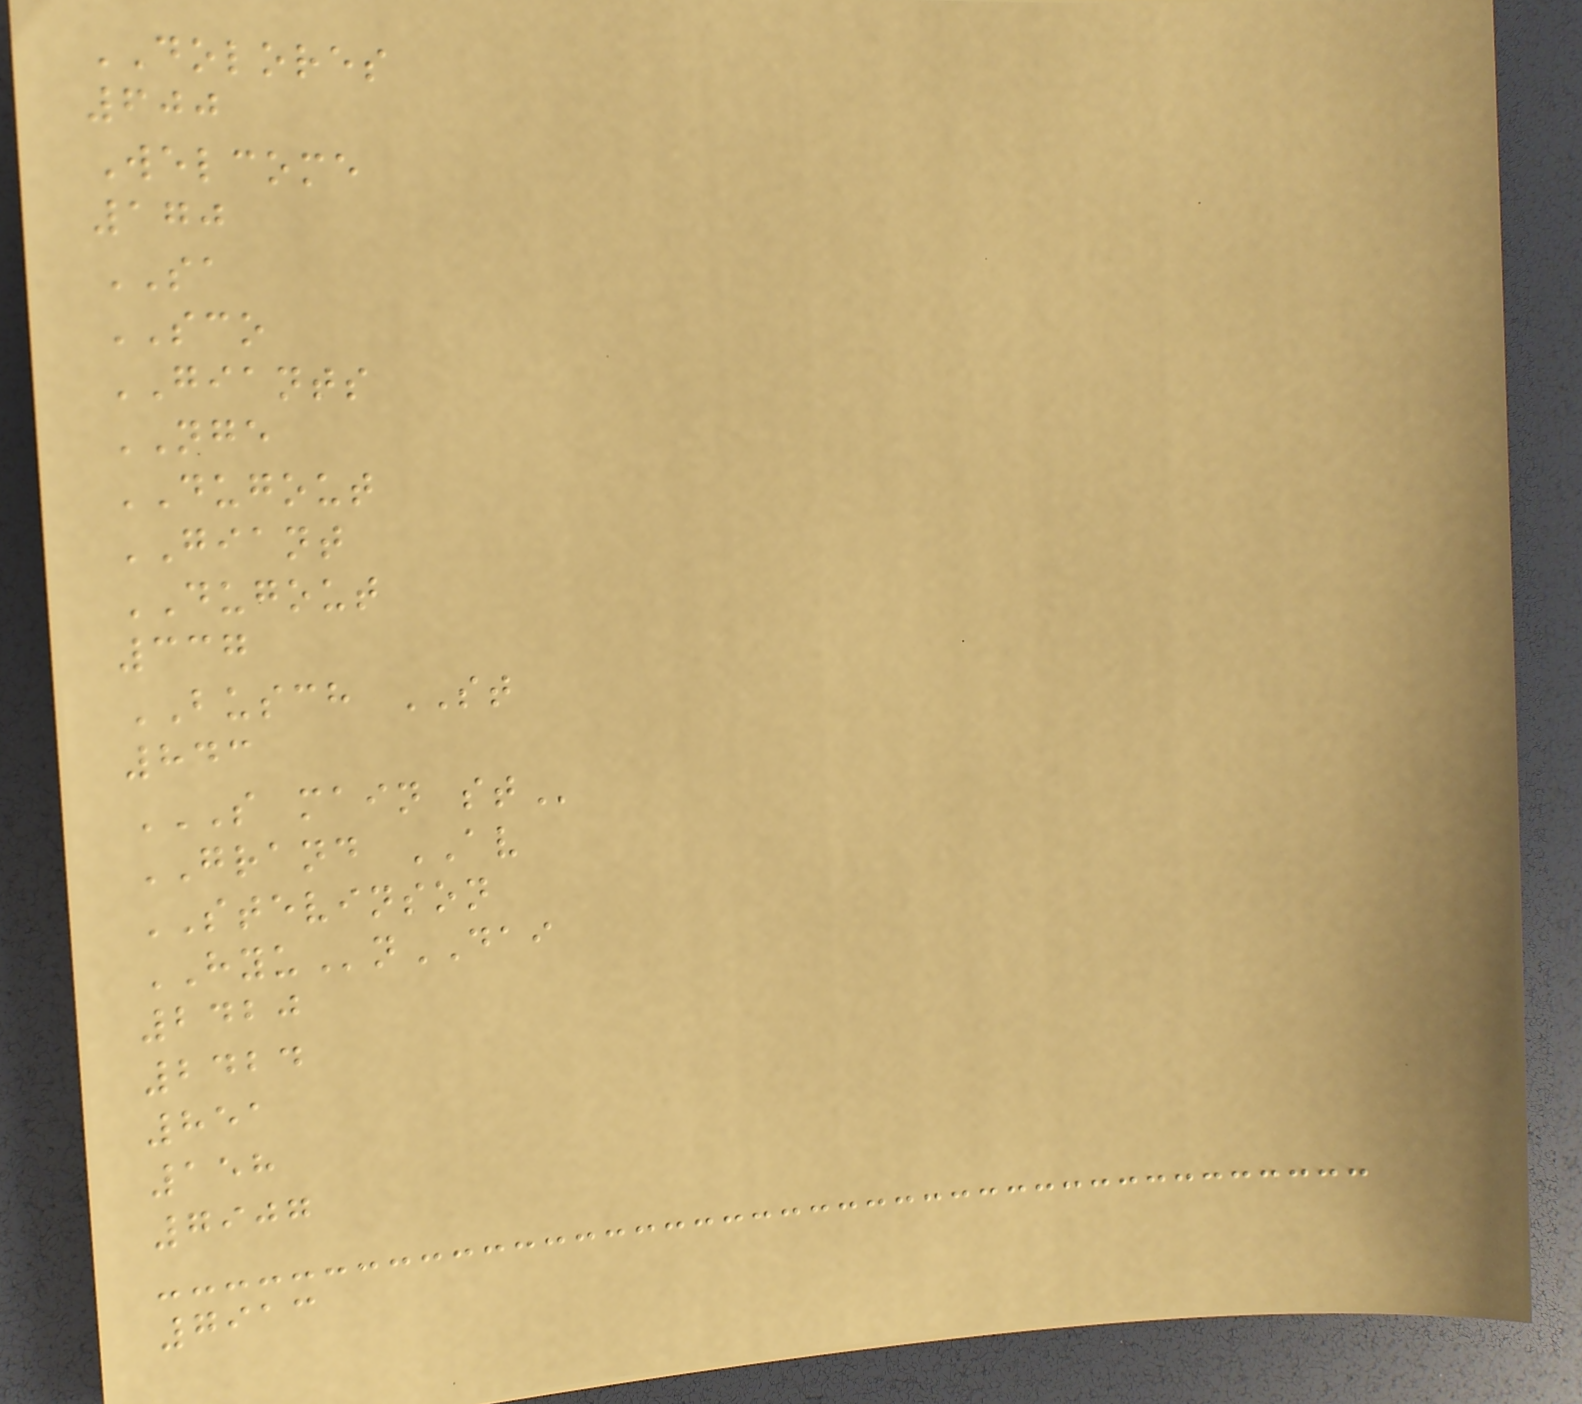DOLORES
600
Welcome
170
SA
SCO
GIANTS
NGE
DUGOUT
GIANT
DUGOUT
337
BUSCH ST
843
S MAIN ST
GRAND AV
STEVINSON
HYUnDAI
2420
2424
851
158
7907
7913
